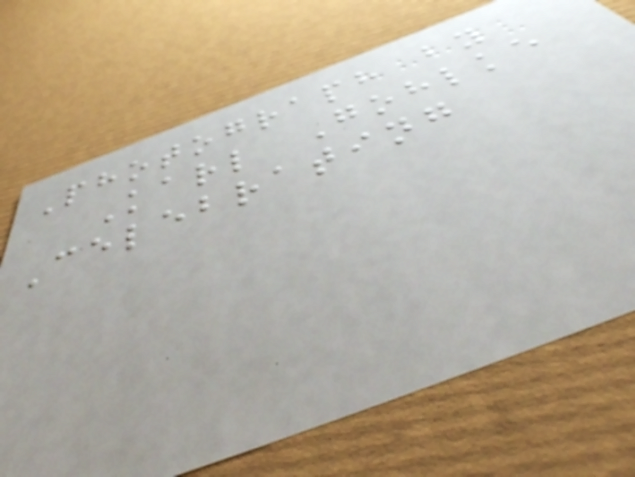Photograph by
Karl Gohlke
Celebrating
